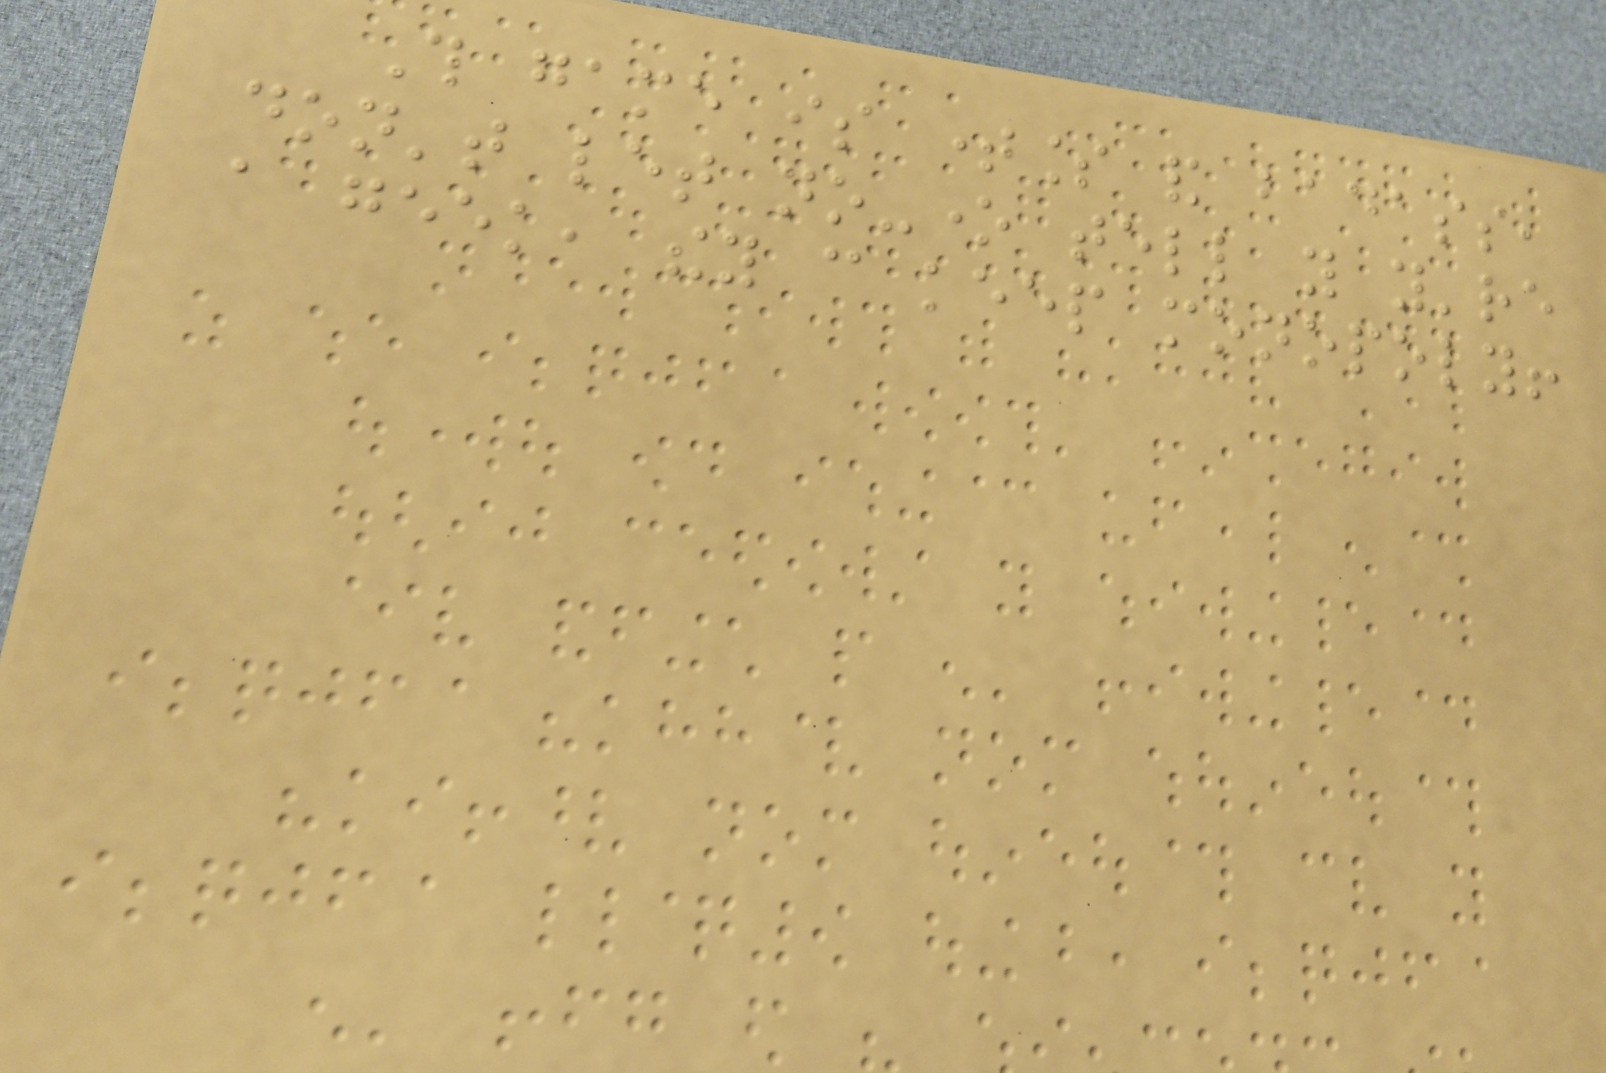This game is timeless and badass,
don't let no-one tell you you're
a geek, they can keep monopoly!
